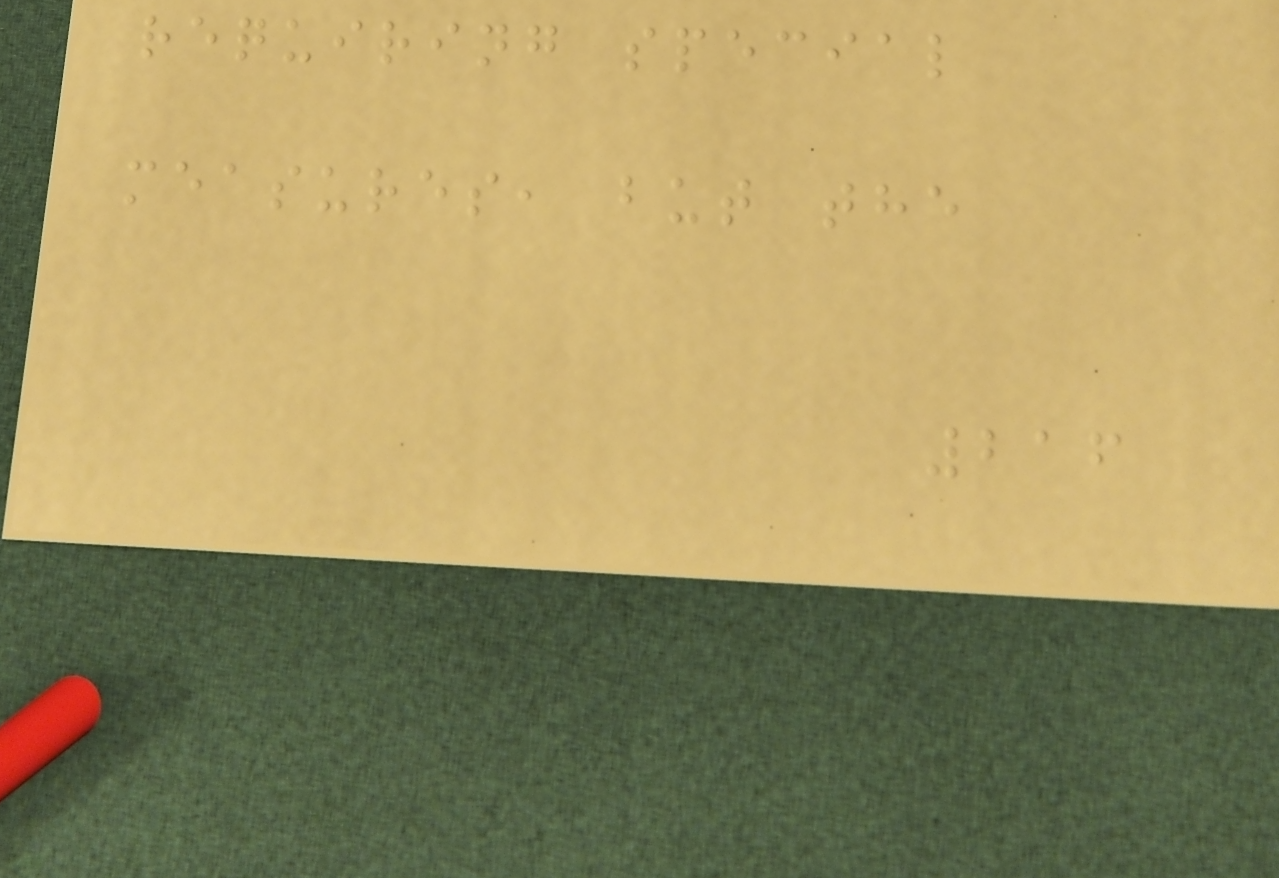requiring special
measures, but the
216
